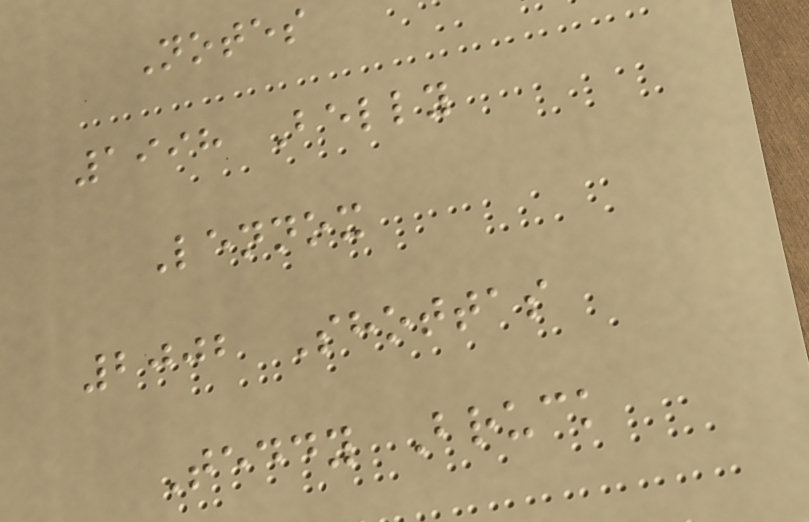Notes
1998 Belly
Lennox
2002 Shottas
Teddy Bruck
